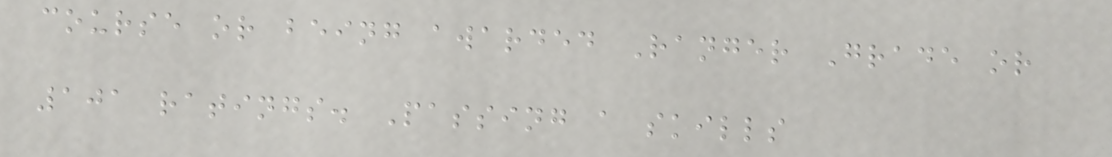course or being awarded Ranger Grade or
101 ratings. Passing a skills
